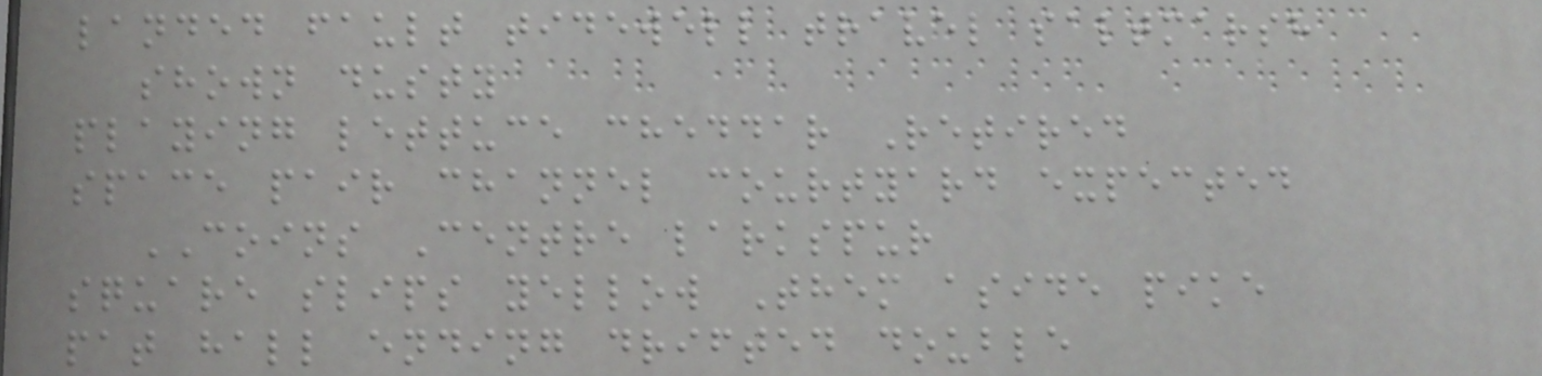landed fault tidewell travel saltmarsh
shown dusty
playing lettuce cheddar Retired
space pair channel courtyard expected
COINS Centre larkspur
square slips yellow Them aside pike
pat hall ending drifted double
